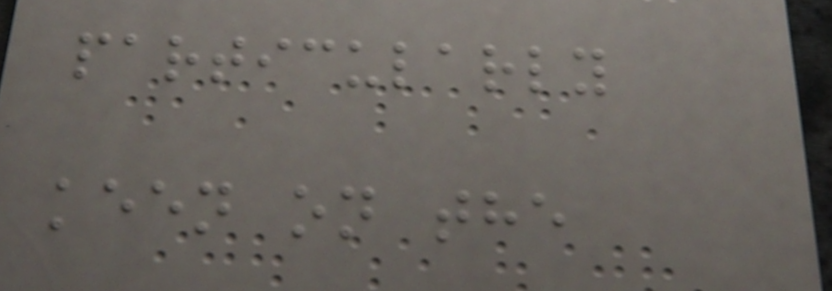particularly
keen on the
